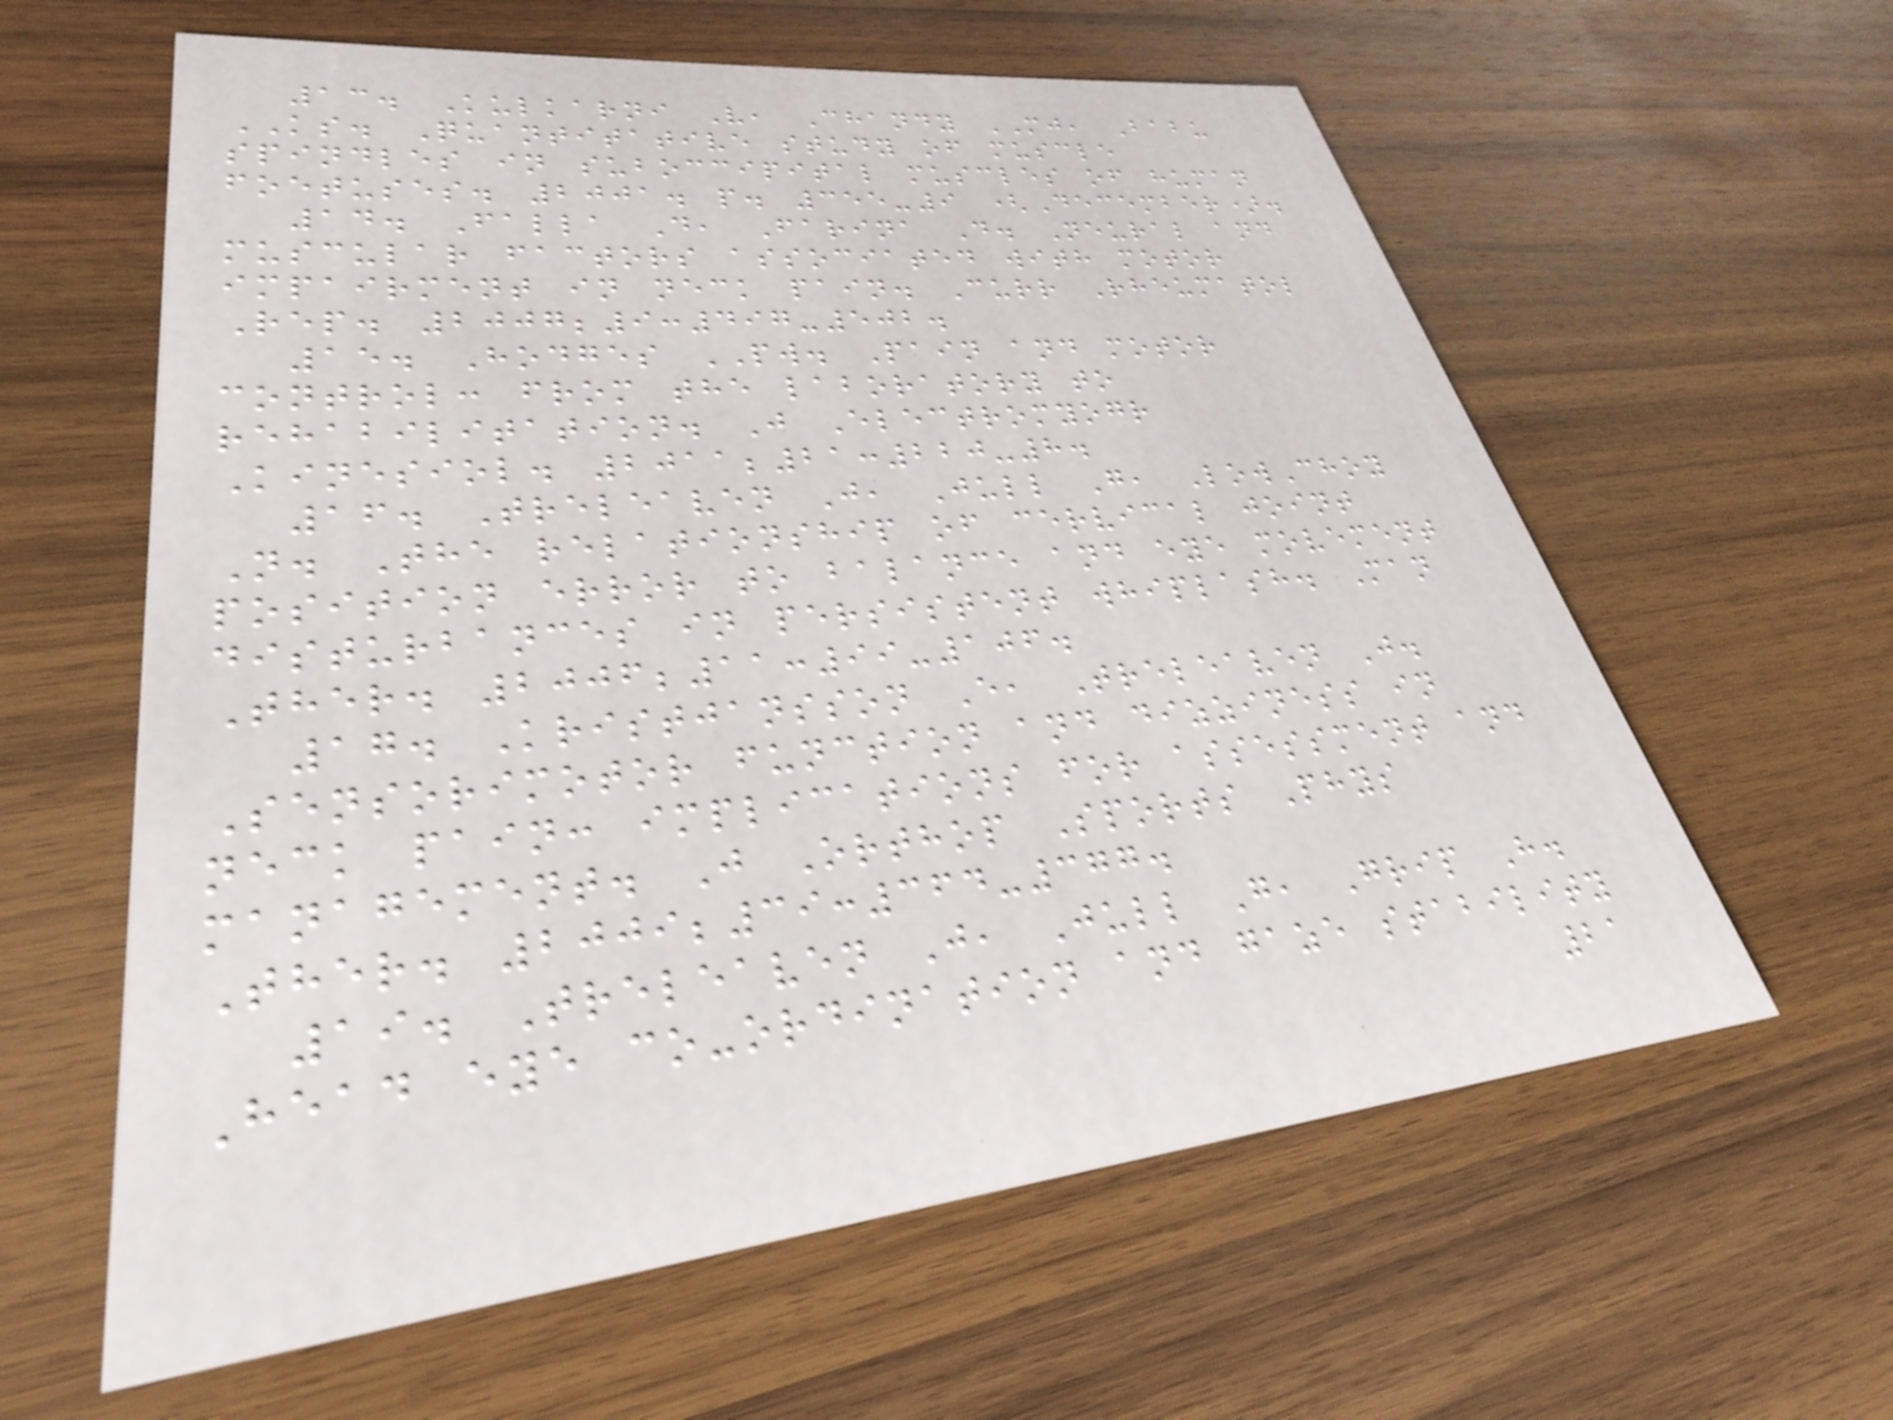13. Kulkarni V, Chandy MJ, Babu
KS. Quantitative study of muscle
spindles in suboccipital muscles of human
foetuses. 2001. p. 355-9 (December).
14. Falla D, Farina D. Neural and
muscular factors associated with motor
impairment in neck pain. Curr Rheumatol
Rep. 2007;9:497-502.
15. Hodges PW. Pain and motor
control: from the laboratory to
rehabilitation. J Electromyogr
Kinesiol. 2011;21:220-8.
16. Treleaven J, Jull G, LowChoy
N. The relationship of cervical joint
position error to balance and eye movement
disturbances in persistent whiplash. Man
Ther. 2006;11:99-106.
17. Kristjansson E, Treleaven J.
Sensorimotor function and dizziness in
neck pain: implications for assessment and
management. J Orthop Sports Phys
Ther. 2009;39:364-377.
19. Treleaven J, Jull G, Grip H.
Head eye co-ordination and gaze stability
21
